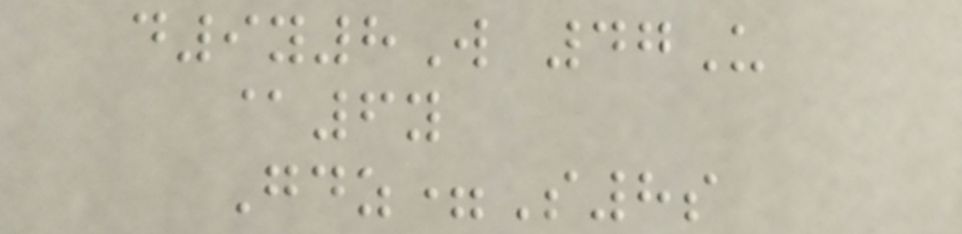d9y8W 47U
@6y
Gdz=S8s
